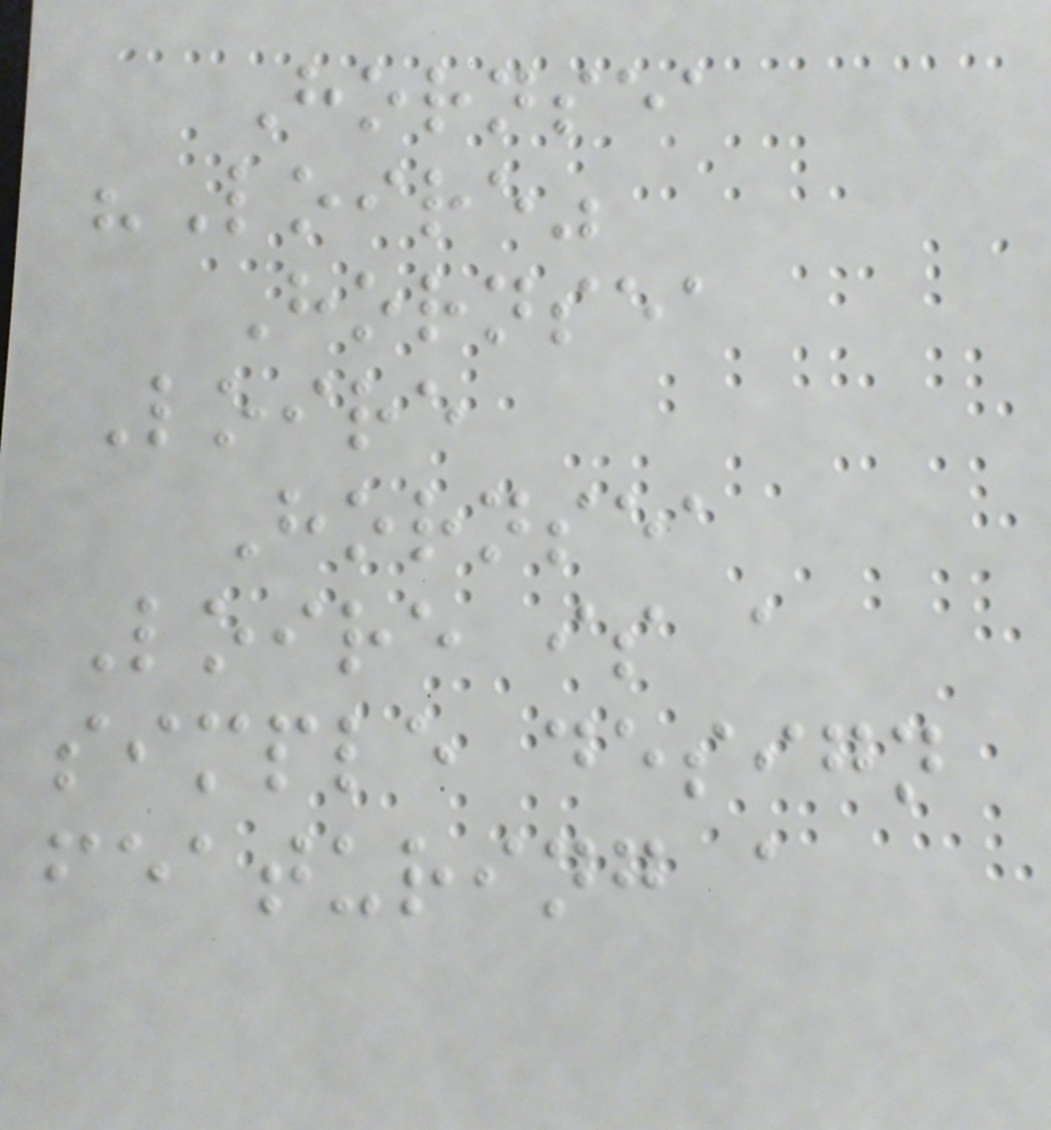Hornsea
"Loire"
Hornsea
Loire
Hornsea
Loire is a
simple design
featuring a
